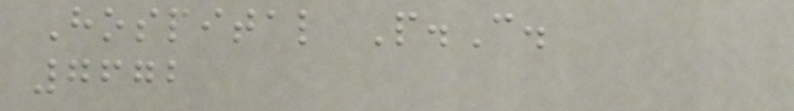Hospital P.C.
7672
